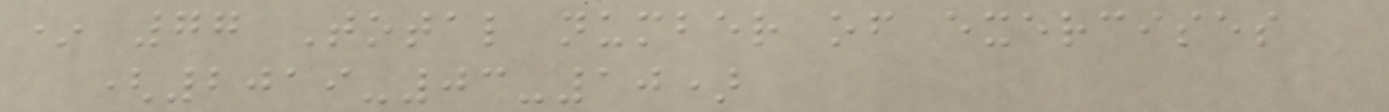* 77 Total number of exercises
(2019-03-10)
